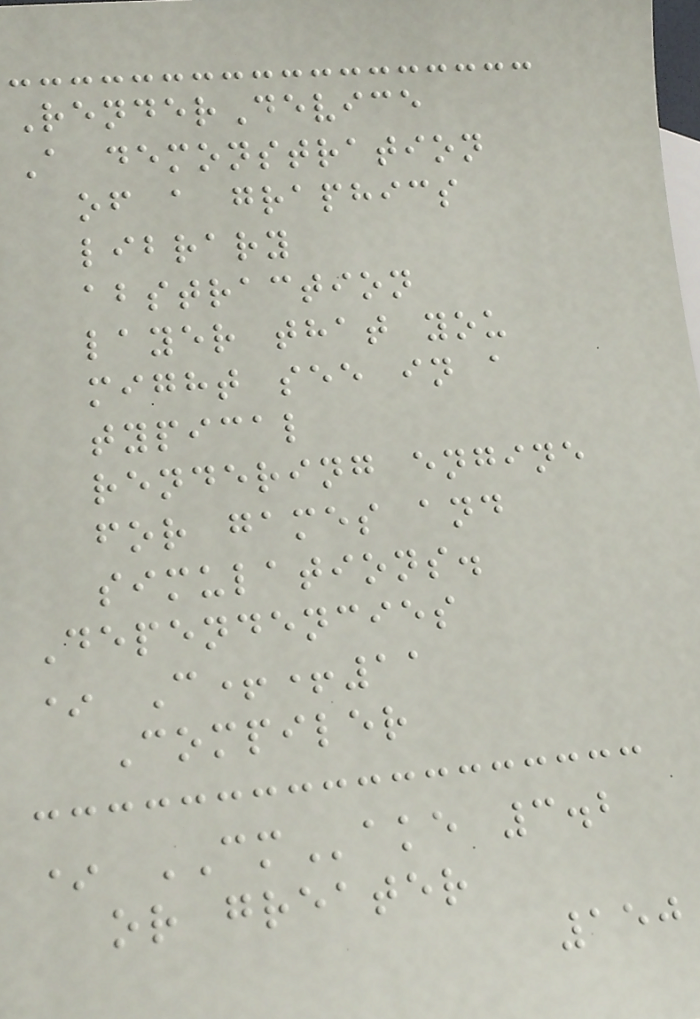RenderDevice
A demonstration
of a graphics
library
abstraction
layer that you
might see in a
typical
rendering engine
for games and
simulations.
Dependencies
* C++11
Compiler
* CMake 3.2
or greater
150
